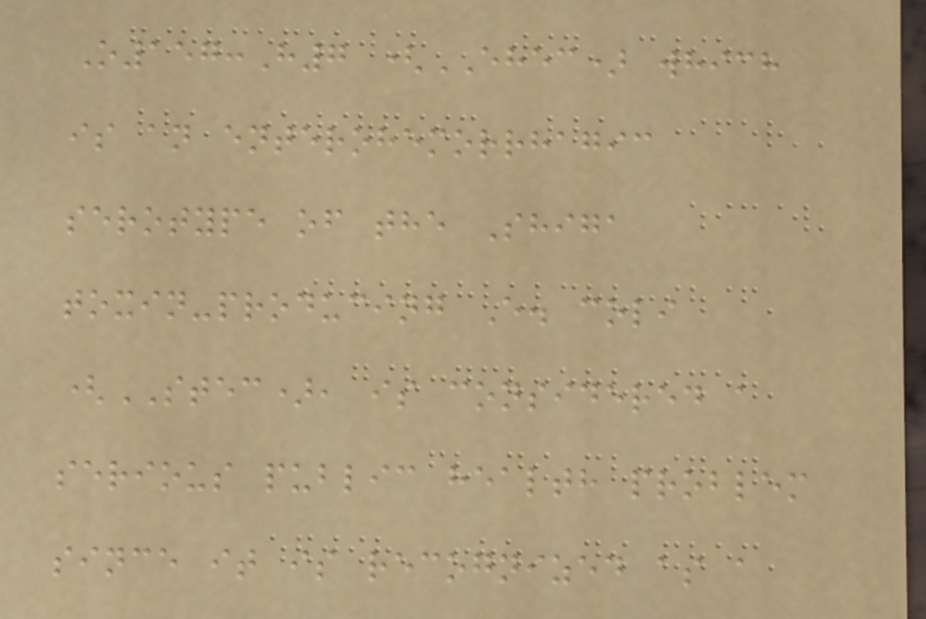O157:H7 (EHEC) which
is an enterohemorrhagic
serotype of the Shiga
toxin-producing E. coli
(STEC), is considered a
serious public health problem
since it is recognized as a
